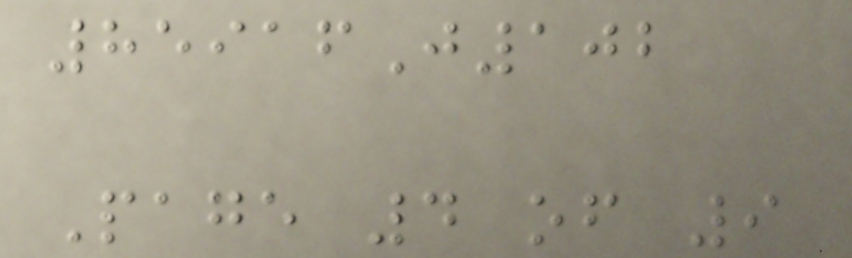85916J102
Page 4 of 9
